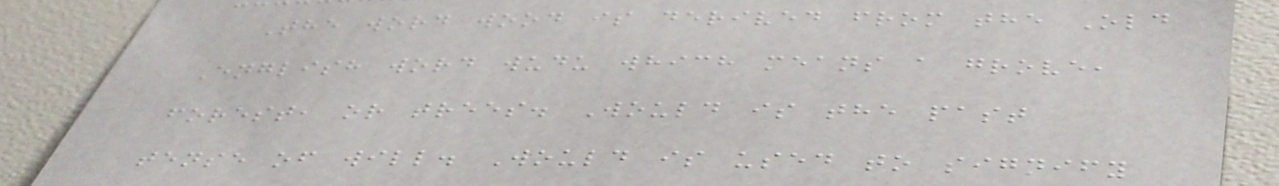The word wood is derived from the Old
English word wudu which means a grove,
forest, or trees. Would is the past
tense of will. Would is used to signify
